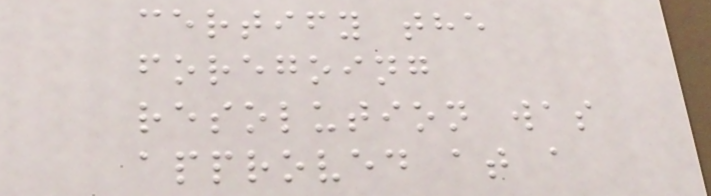certify the
foregoing
resolution was
approved at a
